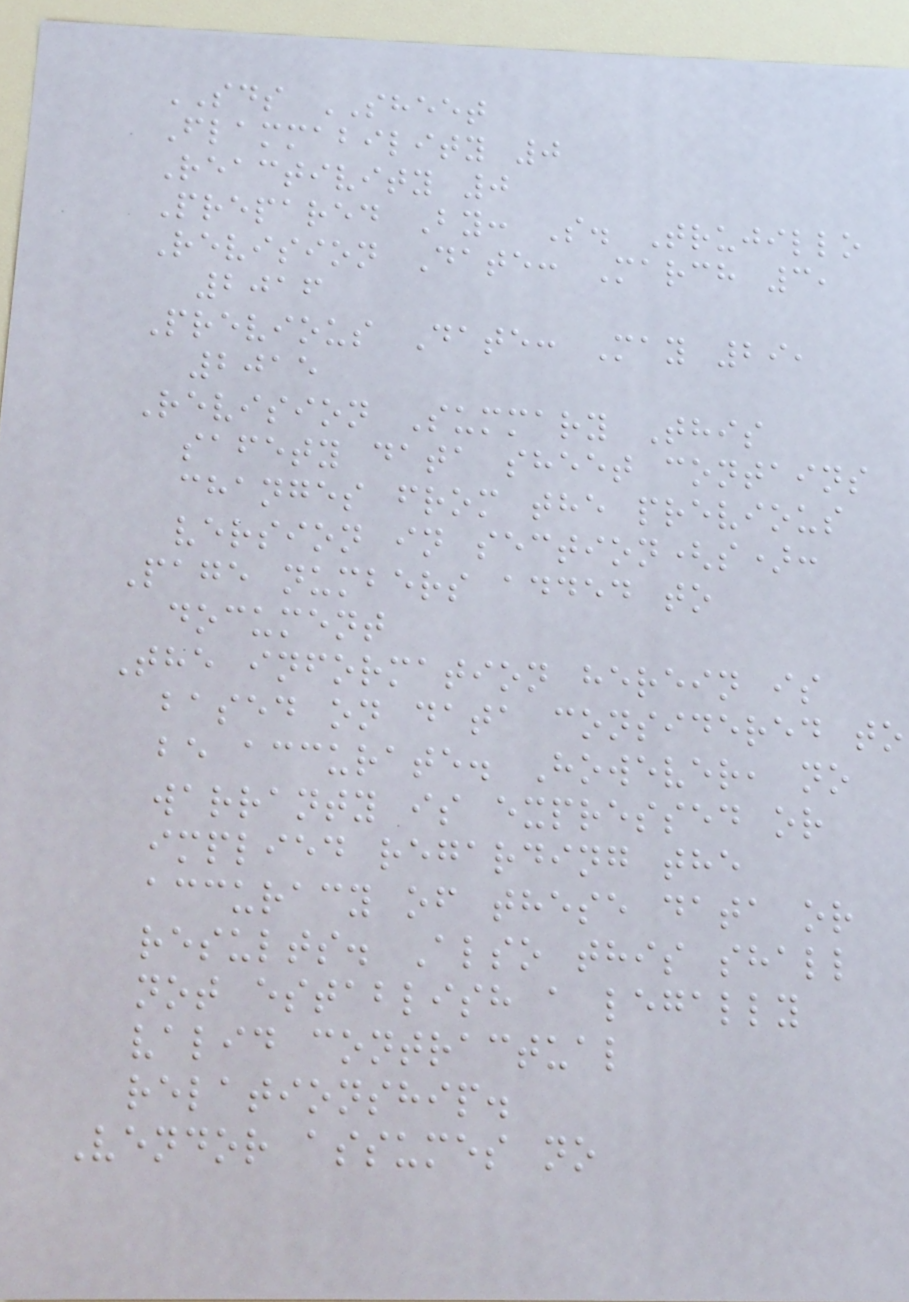SDS SHEET
Flammability 0
Reactivity 0
Prepared By: S. Trujillo
Revision Date: March 3,
2016
Previous Date: May 29,
2015
Revision Summary This
safety data sheet contains
changes from the previous
version in section(s):
Page numbers added to
document
The information herein is
based on data considered to
be accurate. However, no
warranty is expressed or
implied regarding the
accuracy of these data or
results. Also this shall
not establish a legally
valid contractual
relationship.
Vendor assumes no
